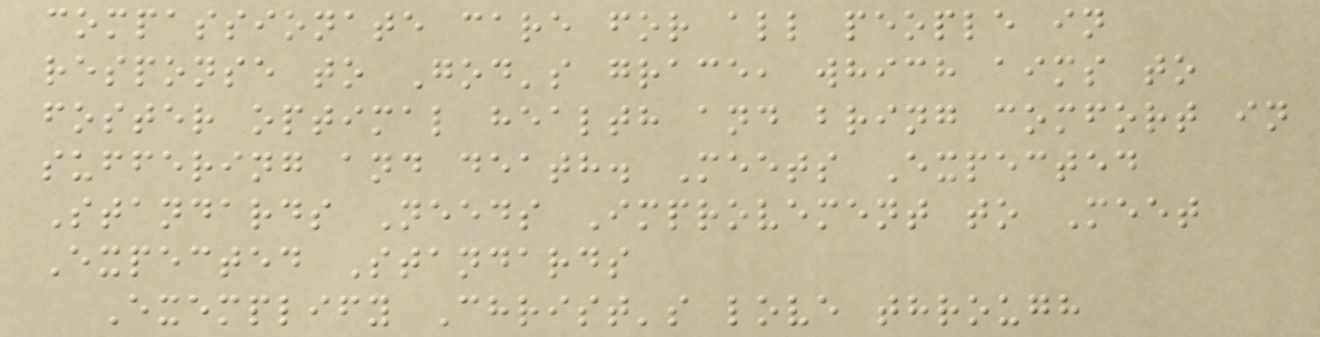compassionate care for all people in
response to God's grace, which aims to
foster optimal health and bring comfort in
suffering and death. Meets Expected
Standards Needs Improvement to Meet
Expected Standards
Exemplify Christ's love through
